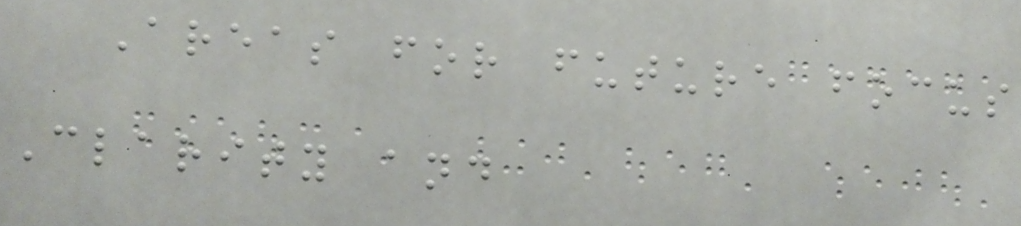Areas for future focus
Clarity and
